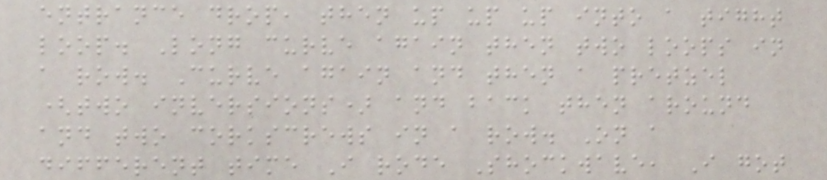entrance drop, then up up up into a tight
loop. Long curve again then two loops in
a row. Curve again and then a pretzel
(two inversions) and back then around
and two corkscrews in a row. On a
different time I rode Shockwave, I got
